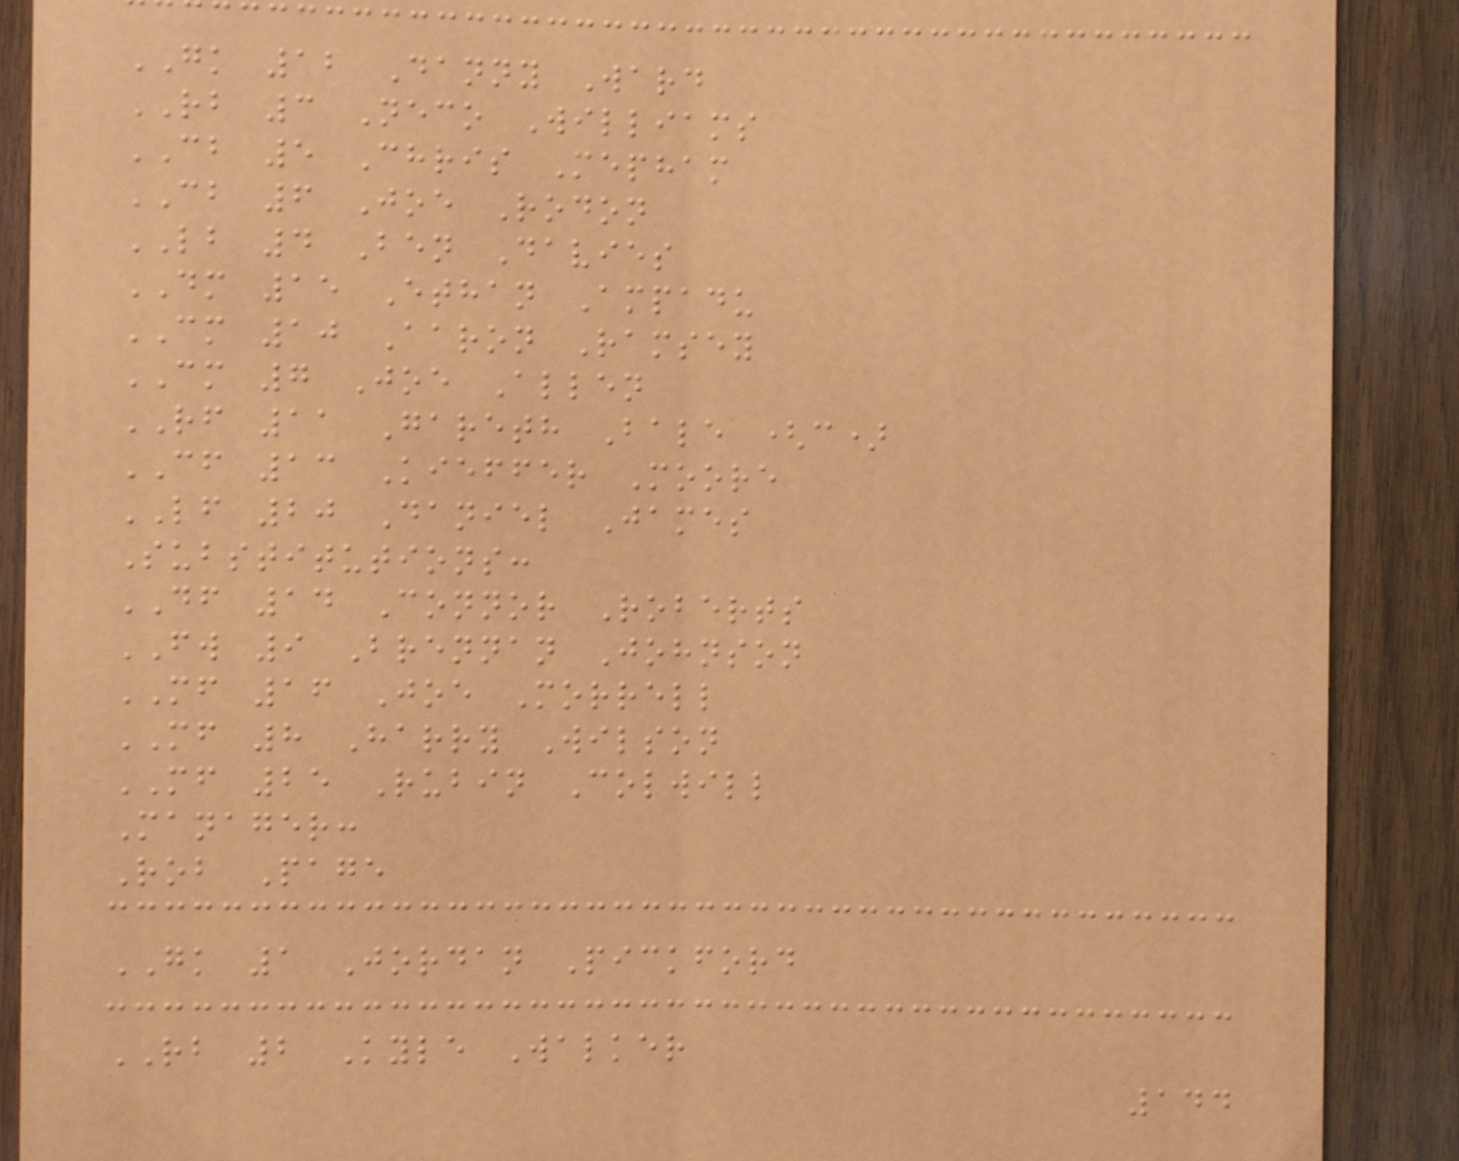GK 12 Danny Ward
RB 3 Neco Williams
CB 5 Chris Mepham
CB 6 Joe Rodon
LB 4 Ben Davies
DM 15 Ethan Ampadu
CM 10 Aaron Ramsey
CM 7 Joe Allen
RF 11 Gareth Bale (c)
CF 13 Kieffer Moore
LF 20 Daniel James
Substitutions:
DF 14 Connor Roberts
FW 9 Brennan Johnson
MF 16 Joe Morrell
MF 8 Harry Wilson
MF 25 Rubin Colwill
Manager:
Rob Page
GK 1 Jordan Pickford
RB 2 Kyle Walker
144
